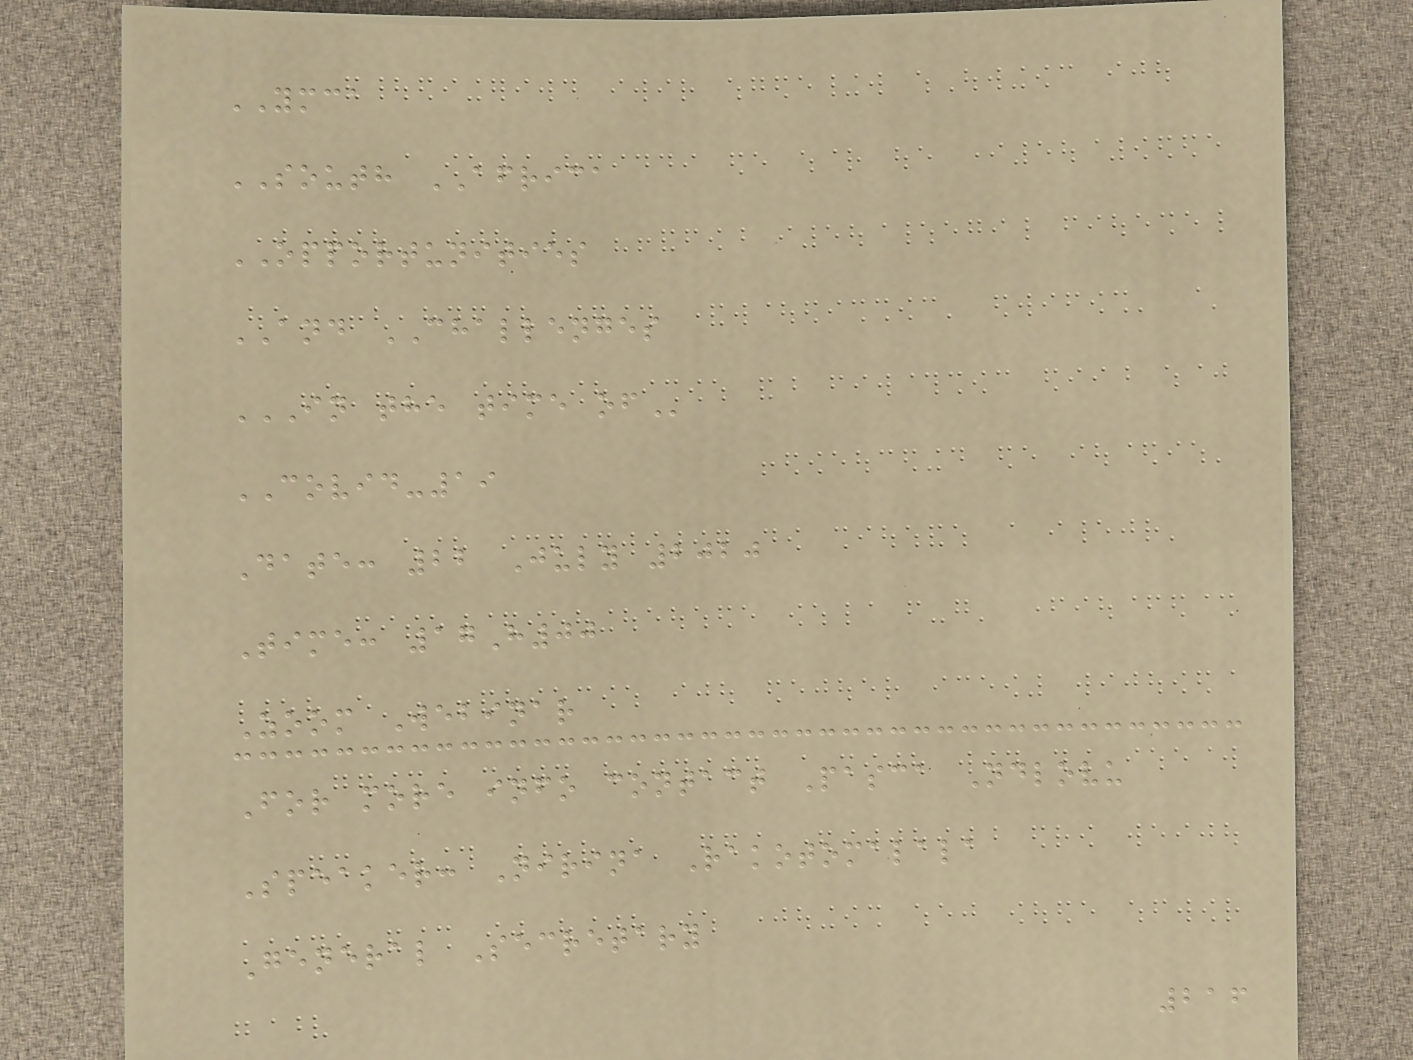YMCA
SOUTH AFRICA
OPPORTUNITIES
AND CHALLENGES
IN THE TIME OF
COVID-19
Date: 22 July 2020
Time: 17H00
Zoom Webinar
For more info contact Pasca Ndlovu
Speaker: Nirina Rakotomalala
General Secretary
216
